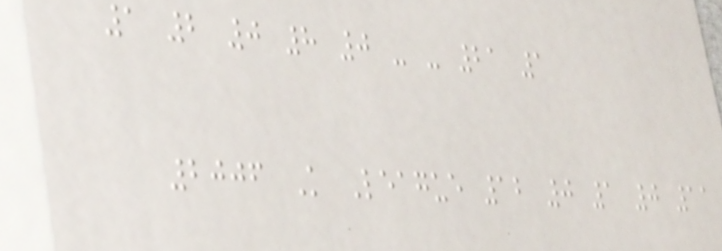1 2 0 8 0 - - 21 1
2006 K League 12 0 1 0 11
